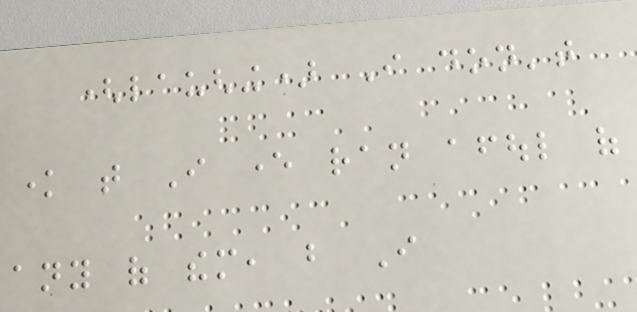(laughing) I don't
know that I ever ran afoul of
any of them, but I
